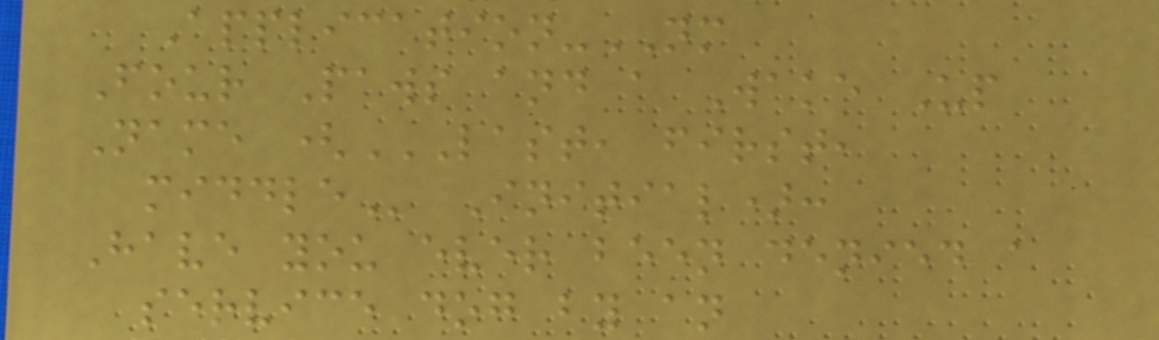Application-NM
Four Paws and a Wake Up
Name (LAST, FIRST,
MIDDLE Initial):
Have you ever been denied a
service dog by an
